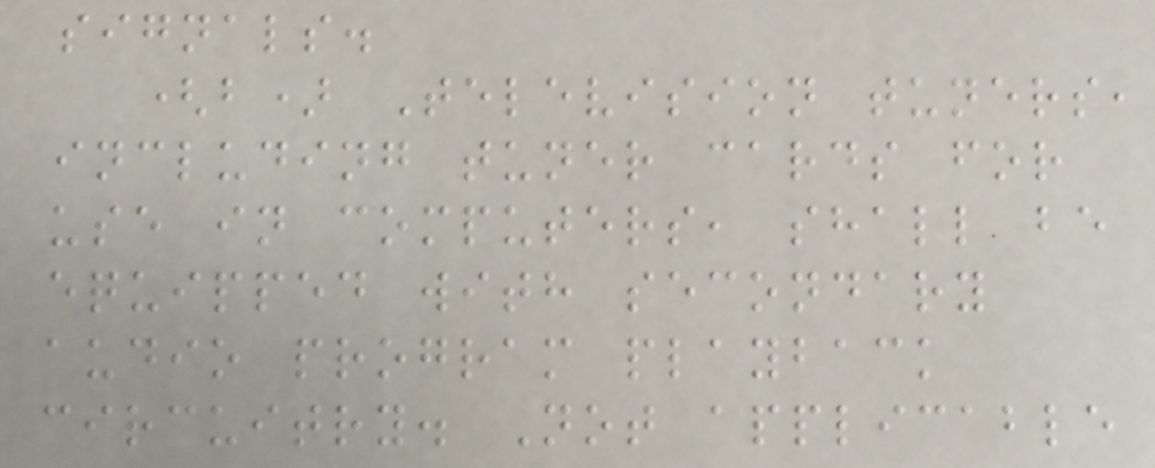signals.
(b) Television tuners,
including tuner cards for
use in computers, shall be
equipped with secondary
audio program playback
circuitry. Not applicable
